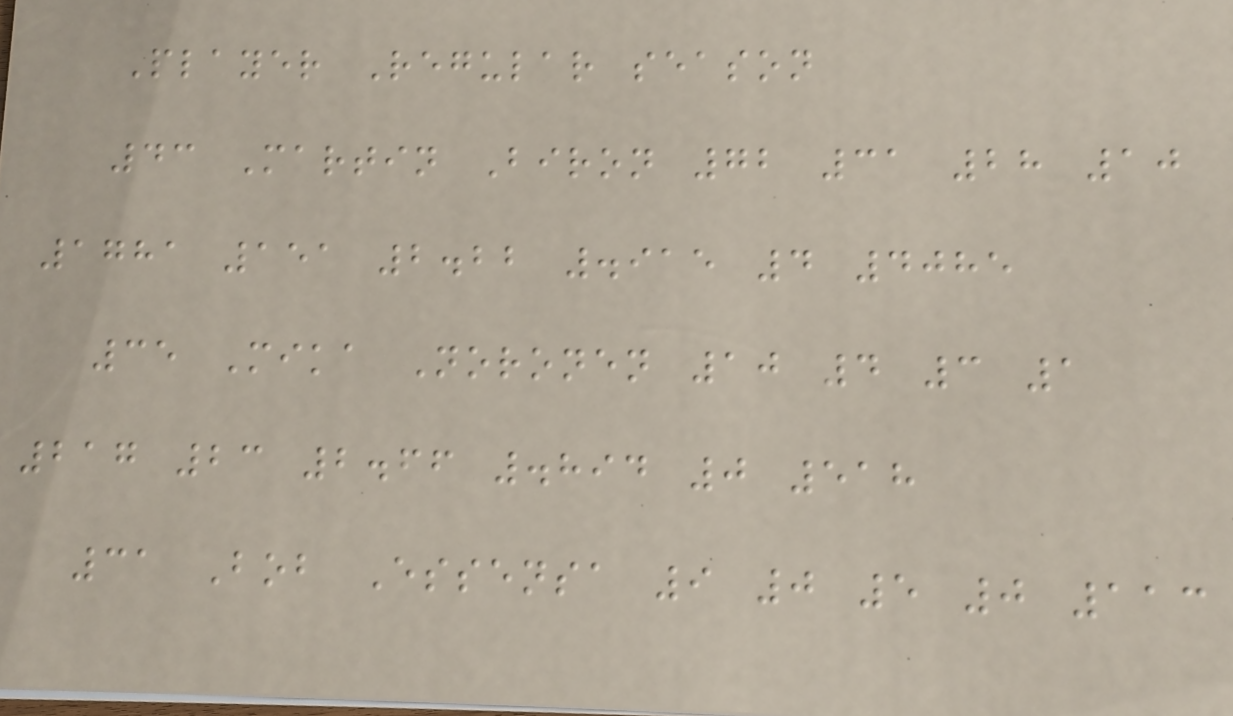Player Regular season
43 Martin Biron 72 31 28 10
1781 151 2.22 .915 4 4085
35 Mika Noronen 10 4 3 1
217 23 2.66 .894 0 518
31 Bob Essensa 9 0 5 0 113
